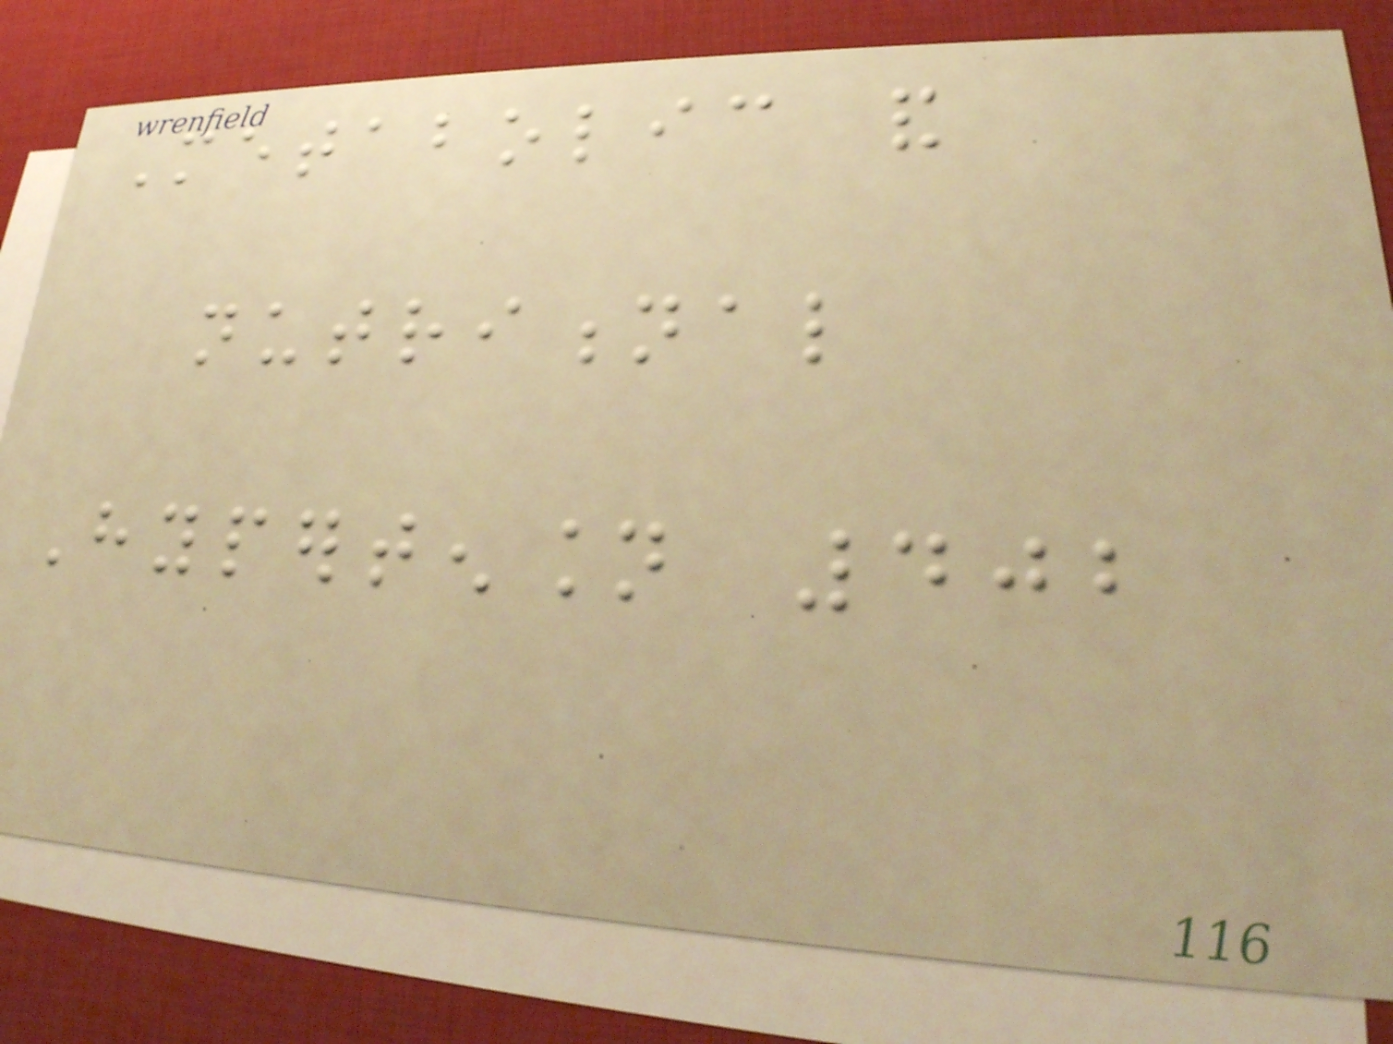Metabolic and
nutritional
Hypertension 402
